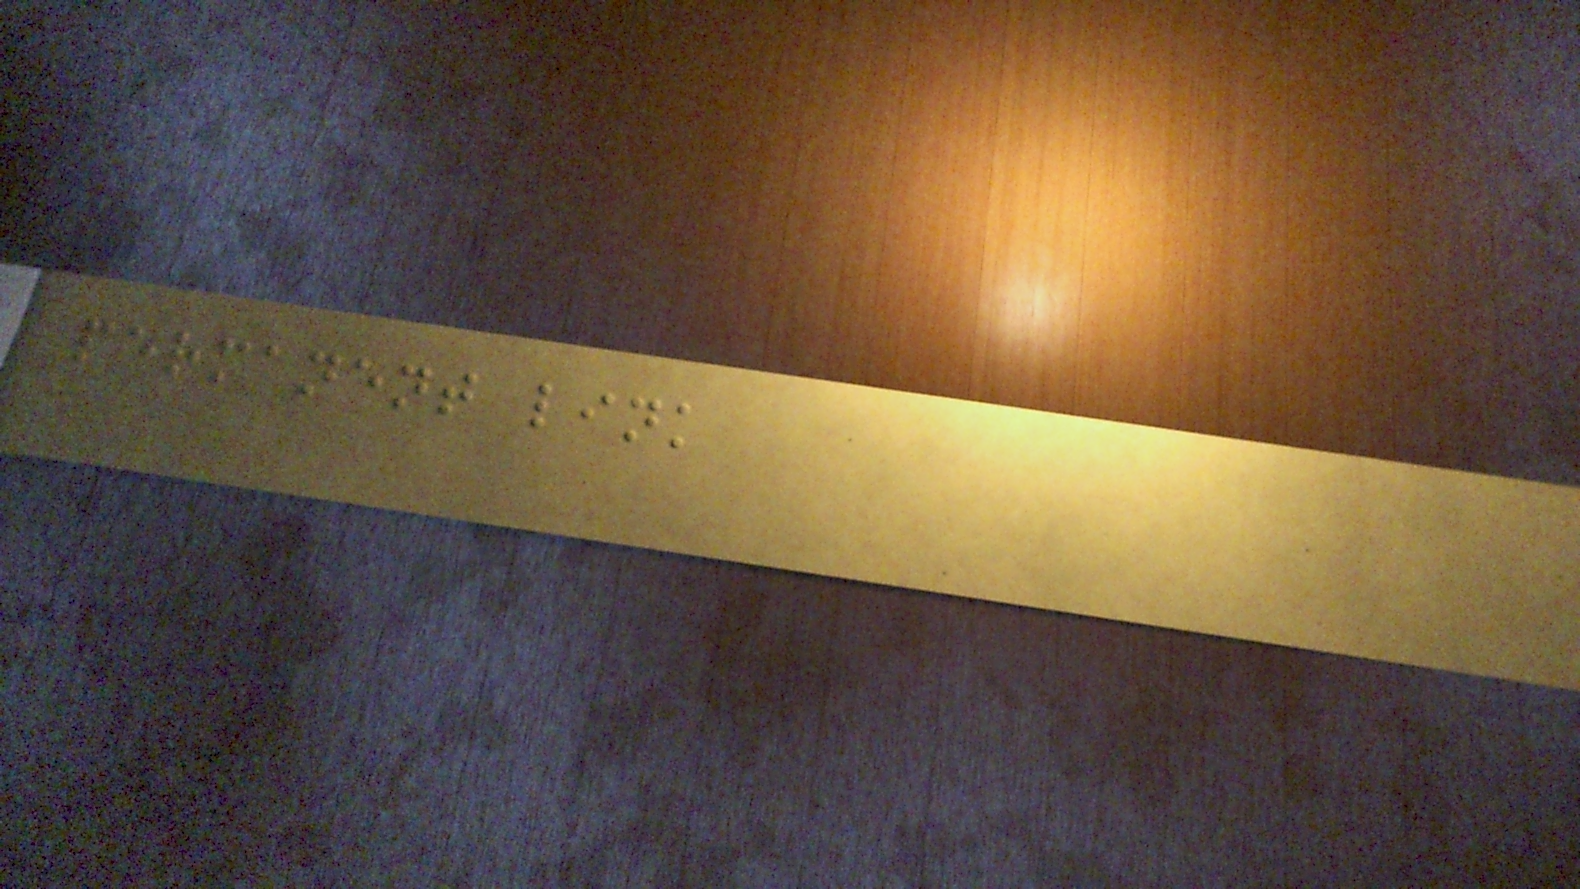permanent link
